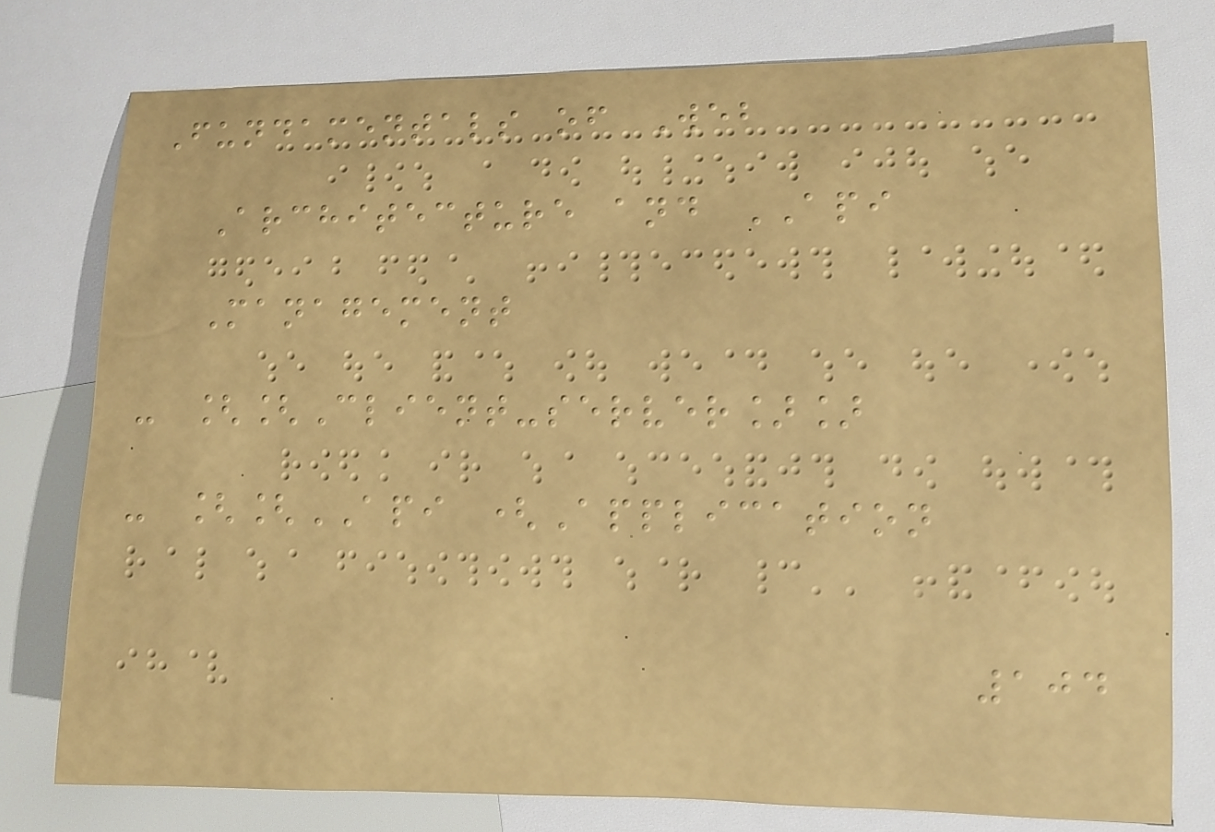Fundamentals of Web
Architecture and API
Management
- [[Client-server]]
- [[API (Application
104
